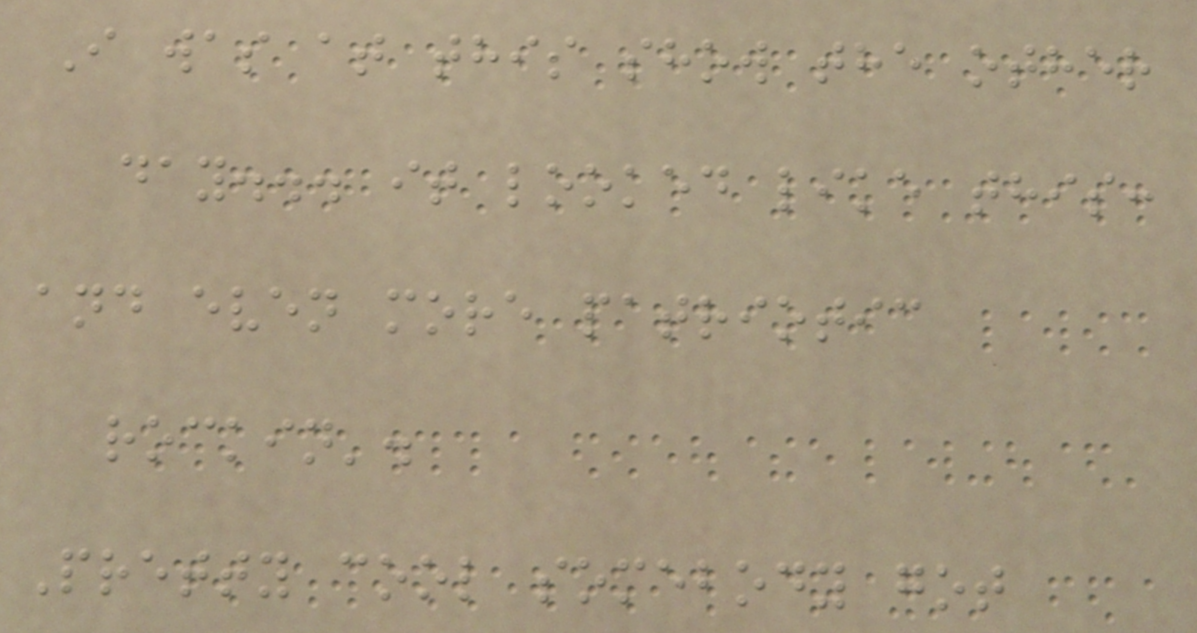I was at this show the other
day... it looked like this:
and even more patriotic
rockin'.
Pretty cool somebody got
